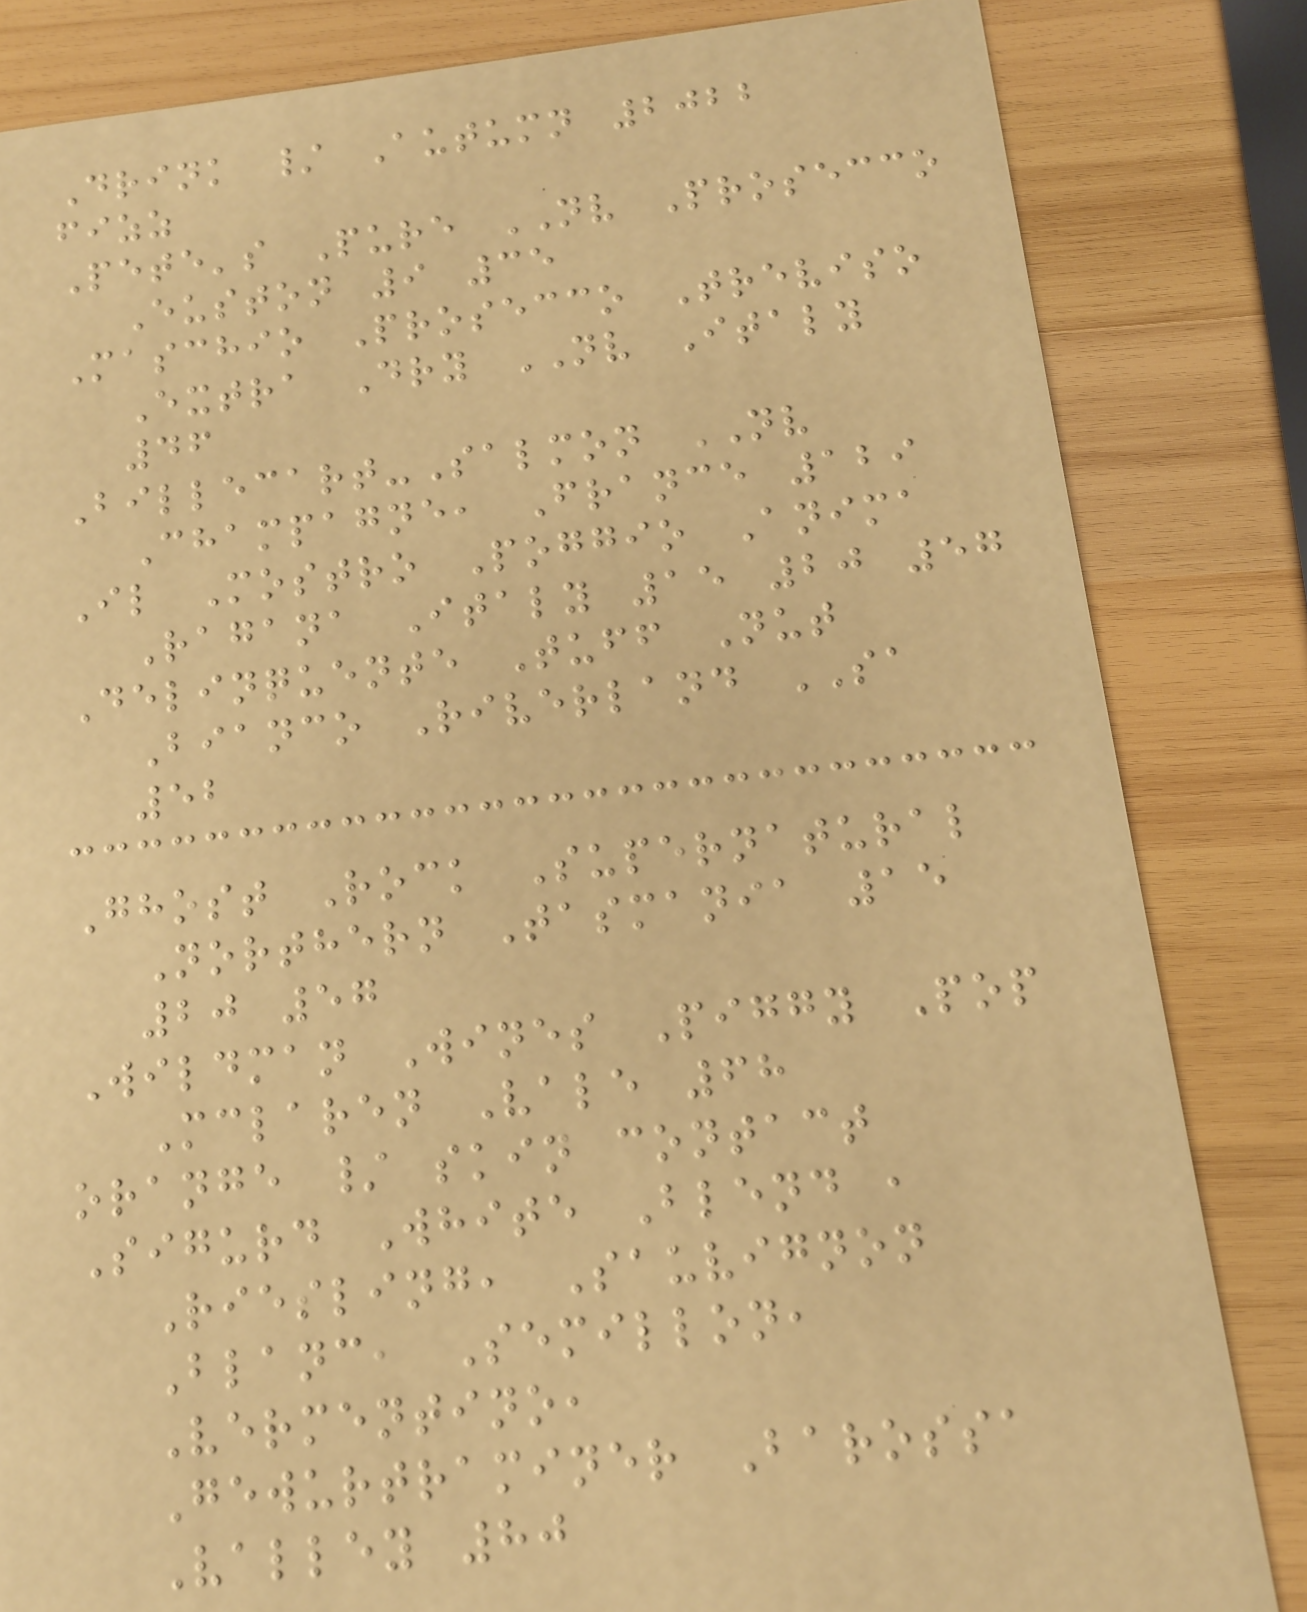Drink / Autumn 2022
fizz
Pete's Pure NV Prosecco
Euston 9 35
Maschio Prosecco Treviso
Extra Dry NV Italy
46
Billecart-Salmon NV
Champagne, France 129
Il Mostro Poggio Anima
Ragana Italy 15 20 57
Delinquente Tuff Nut
Bianco Riverland SA
52
Ghost Rock Supernatural
Northern Tasmania 15
20 57
Wildman Wines Piggy Pop
Mclaren Vale 68
orange / skin contact
Sigurd White Blend ,
Riesling, Sauvignon
Blanc, Semillon,
Vermentino,
Gewurtraminer Barossa
Valley 80
